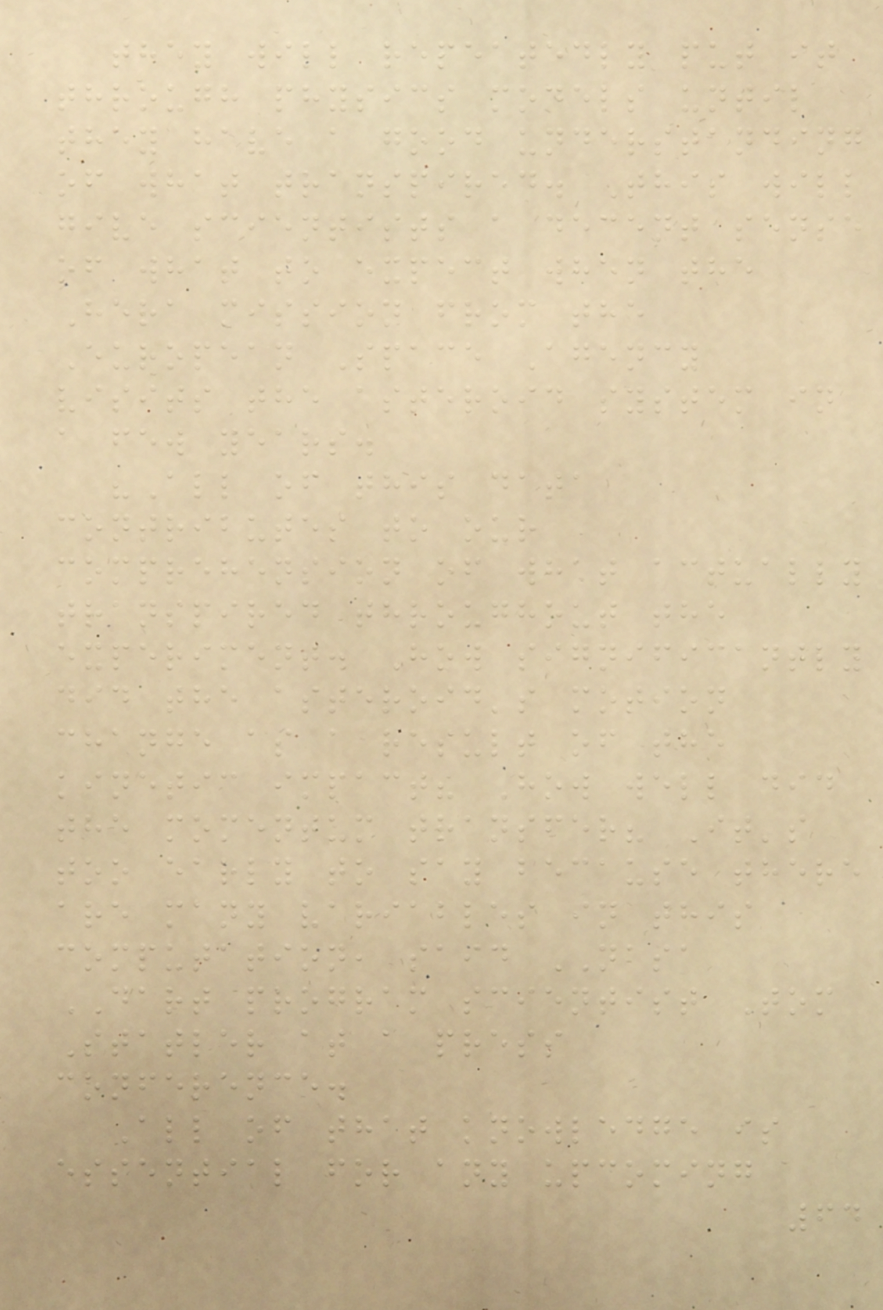they will repeatedly put it
through physics models until
they have a good understanding
of what transpired. This will
give scientists a decent sense
of what to expect when the
Hera mission from the
European Space Agency
visits the asteroid system in
a few years.
"All of this data
contributes to our
comprehension of what actually
transpired throughout the
experiment. How significantly
did the asteroid's motion
change as a result of the
kinetic impact? How well did
the momentum transfer? It's
too early to say because there
are many variables in this
computation, said NASA
DART program scientist Tom
Statler at a press
conference.
All of that knowledge is
essential for any upcoming
64
